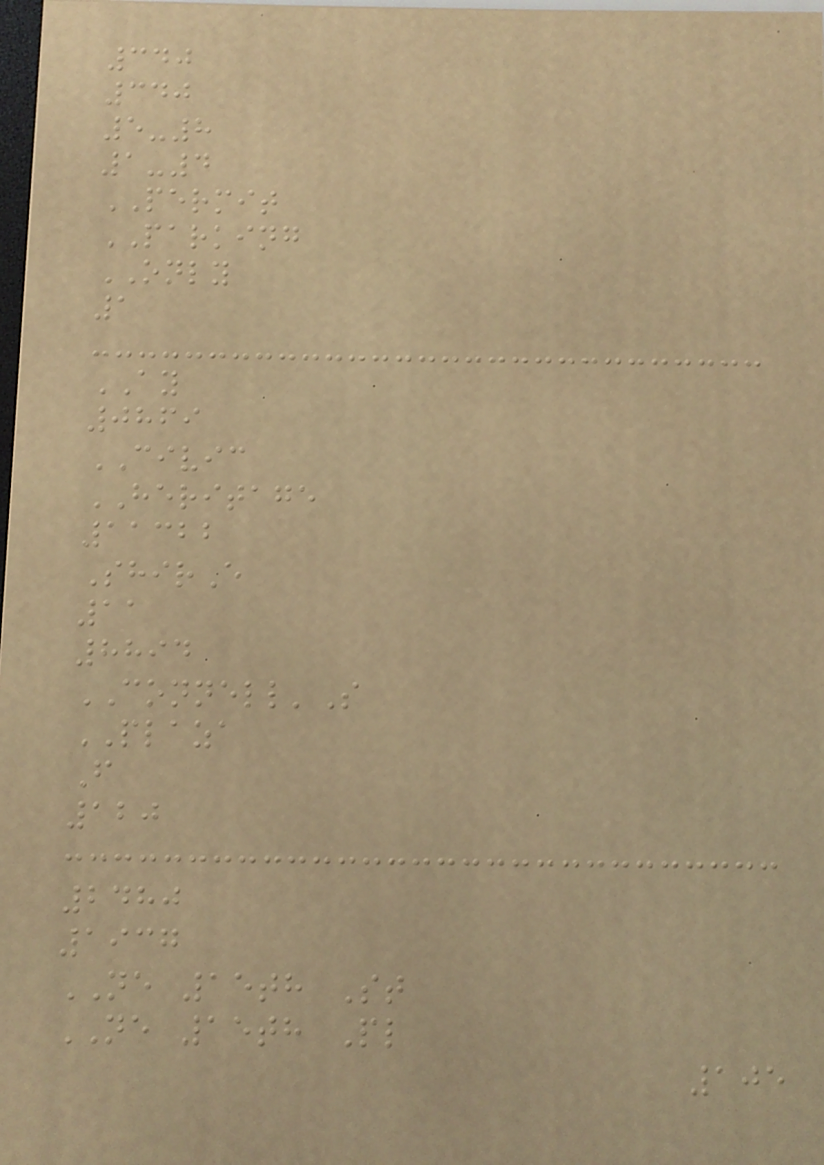340
340
5-8
1-4
PERMIT
PARKING
ONLY
1
AY
0869
CIVIC
HERITAGE
11322
ShirE
11
8894
CONNELL'S
PLAZA
F
120
2480
1937
NE 15th St
NE 15th Pl
105
